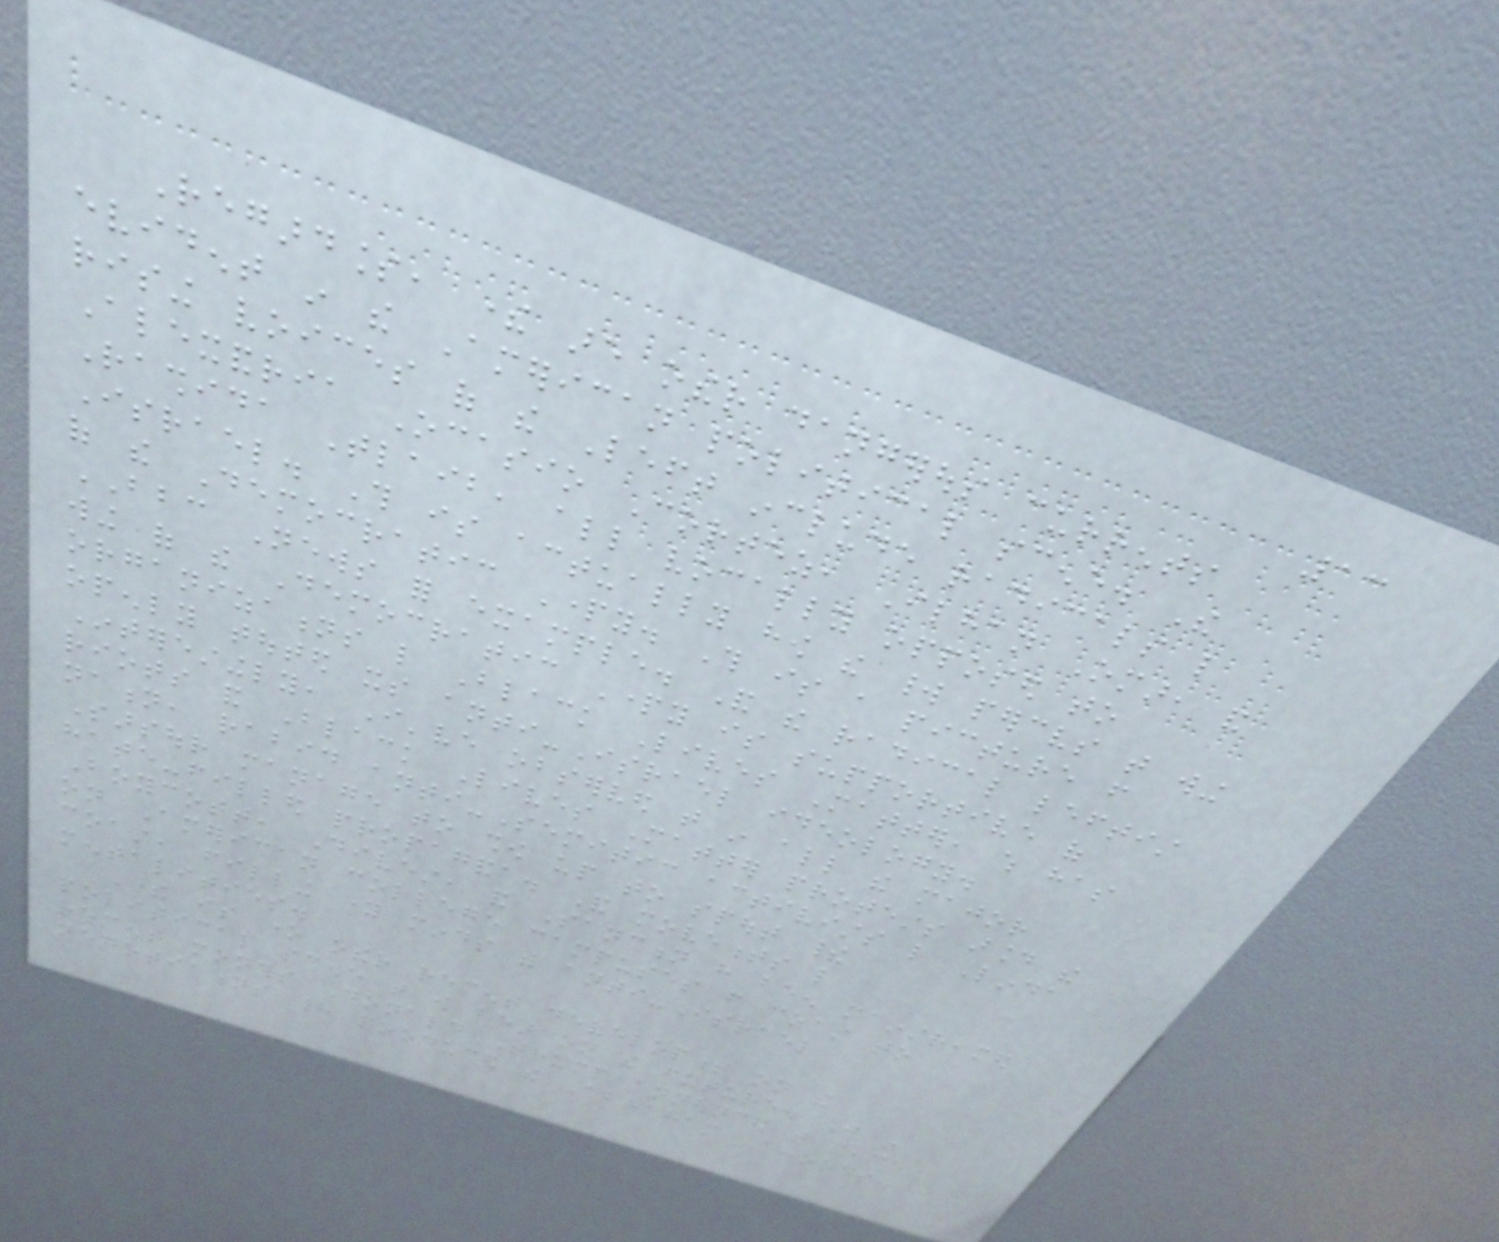13
Regardless, there are other dangerous currents
evident in the American political scene. The
rising voices of the Left include radicals like
Alexandria Ocasio Cortez, Ilhan Omar, and
Rashida Tlaib, all vocally opposed to
Israel. This is actually how the world perceives that wing
of the Democratic Party. This is a picture from
BBC News for example. And the radical leftist
wing of the Democratic Party is supportive of
organizations like Black Lives Matter, which has
openly touted its anti-Israel ideology.
Interestingly, I've observed that in all the major
riots and Black Lives Matter protests around the
nation, rabid anti-Semitic activists like Linda
Sarsour manage to show up to spout their
hate-filled propaganda. And movements like
Boycott, Divest, and Sanction have been mainstreamed
on American college campuses from coast to
coast, filling young minds with anti-Israel
mentalities.
There is one other recent development on the
political scene that will bear on the future. Just in
recent months Donald Trump announced that peace
negotiations had produced the Abraham Accords.
